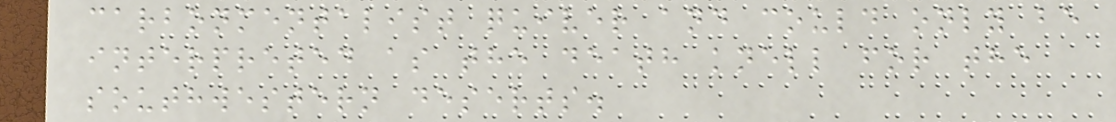carbonmentalist quiver and could only be
interpreted as the death knell for the
southwestern deserts.
